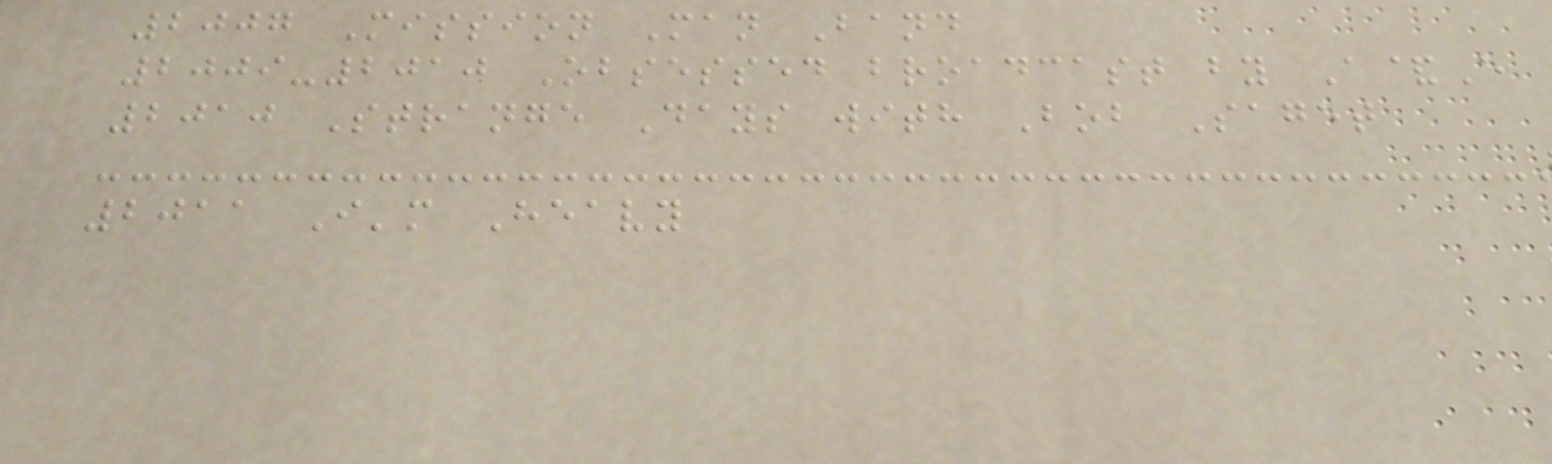2007 Mission Man Band
2009-2010 Obsessed broadcast by A&E
2010 Strange Days with Bob Saget
2011 I'm Heavy
